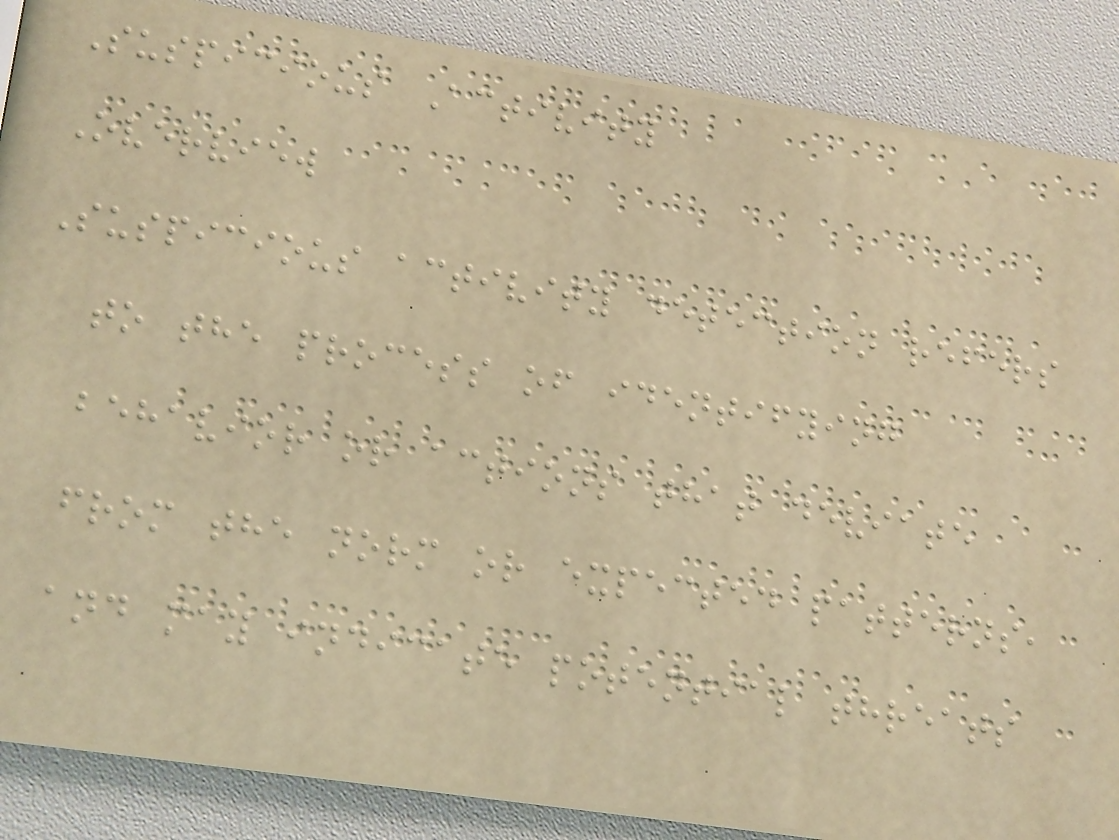Suspicious Activity
Overview
Suspicious activity detection refers
to the process of identifying
behavior or actions that deviate
from the norm or expected patterns,
and may indicate potential threats
